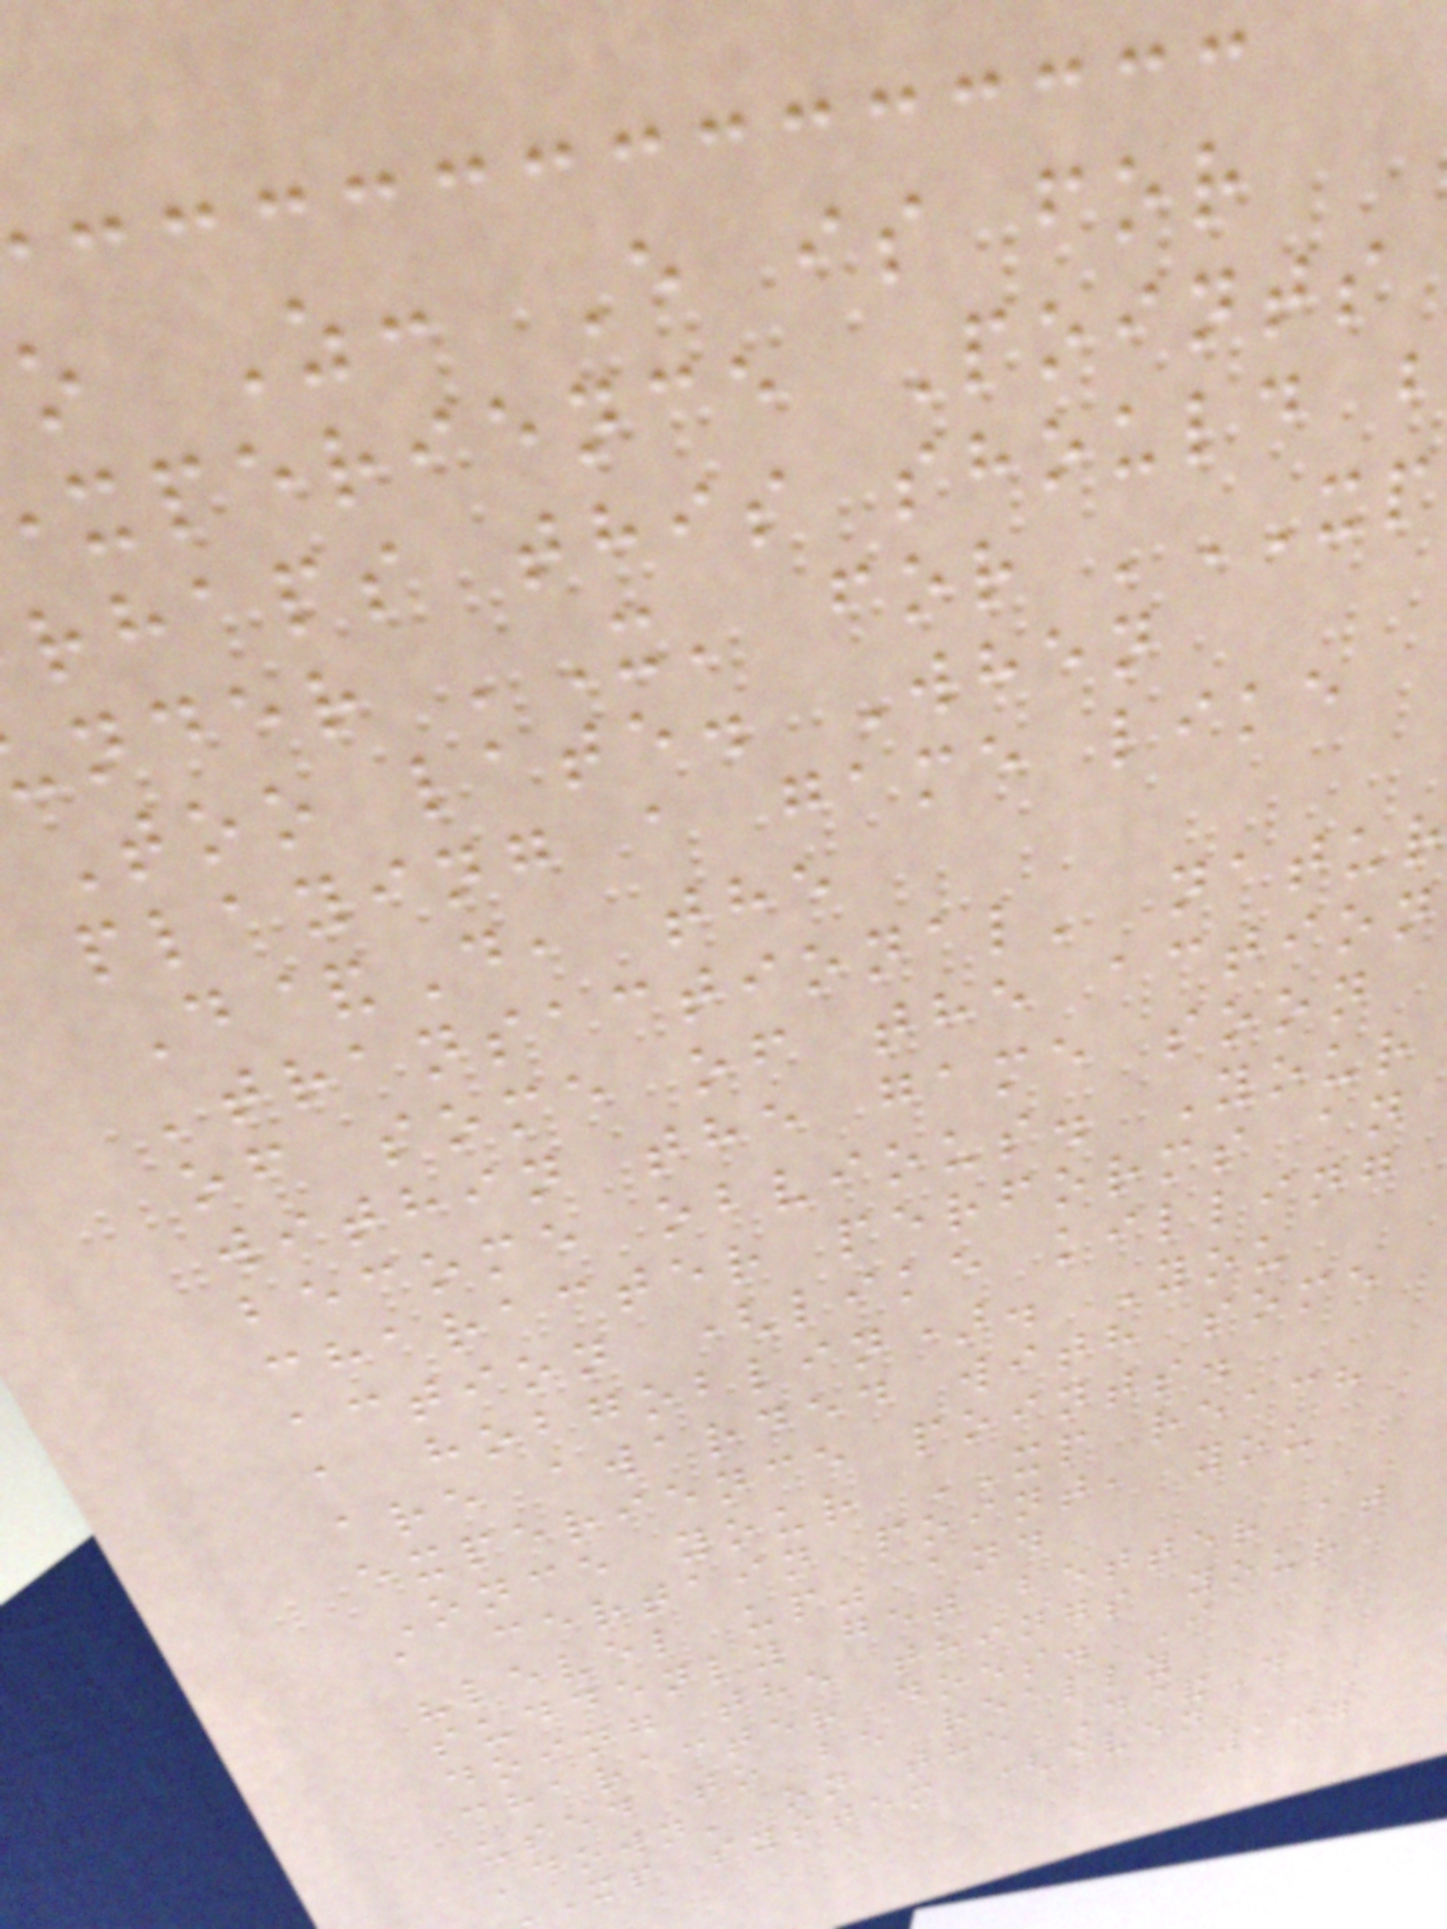o Z: E is for
xperience Points
rhaps this should b
nder 'X' for 'XP
Too late. When
playing a game like
D&D, the
'transactional' natur
of some of the action
within the game soon
become obvious. Your
character performs an
action (like killing
a hobgoblin). You
are awarded with some
experience points.
Once your XP reach
a certain point, you
"level up" and
suddenly get better at
doing the things your
character does. I
used to be really
'down' on the D&D
xp system (even
137
